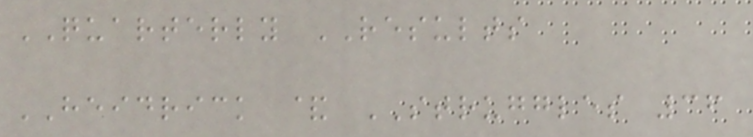QUARTERLY RESULTS
HEIDRICK & STRUGGLES 36
